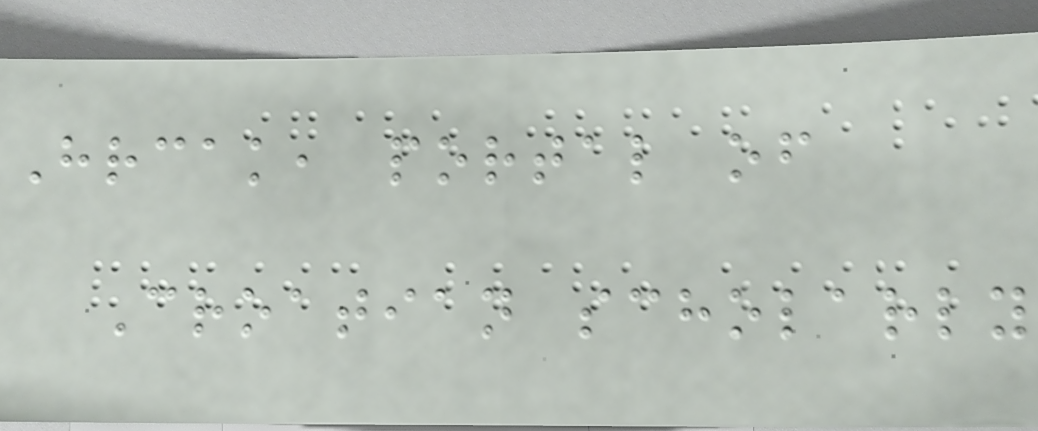Hrcak, portal of
Croatian scholarly
